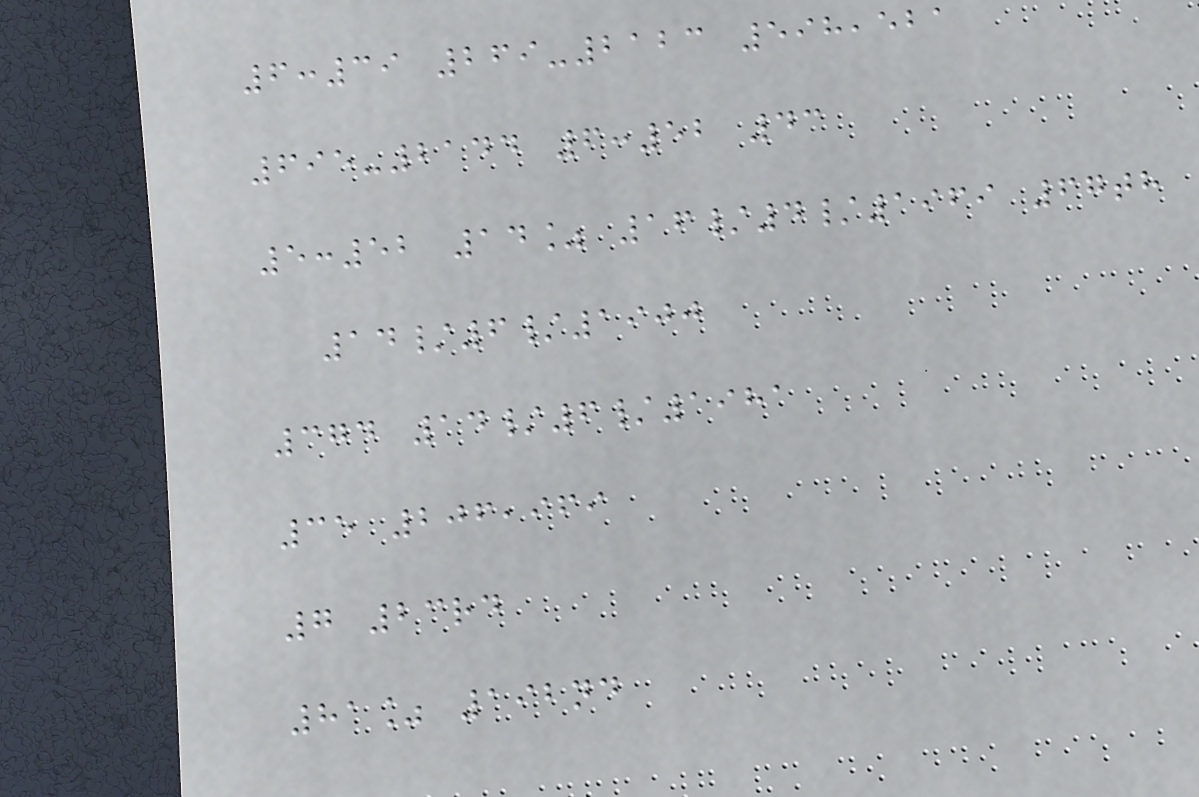6:39 269-2123 598,521
695-2144 6:52 43
5:52 14% 16/4/1969 67th
14/6/1900
374 14/6/1981
35 206,969
7 23rd
81% 192nd
